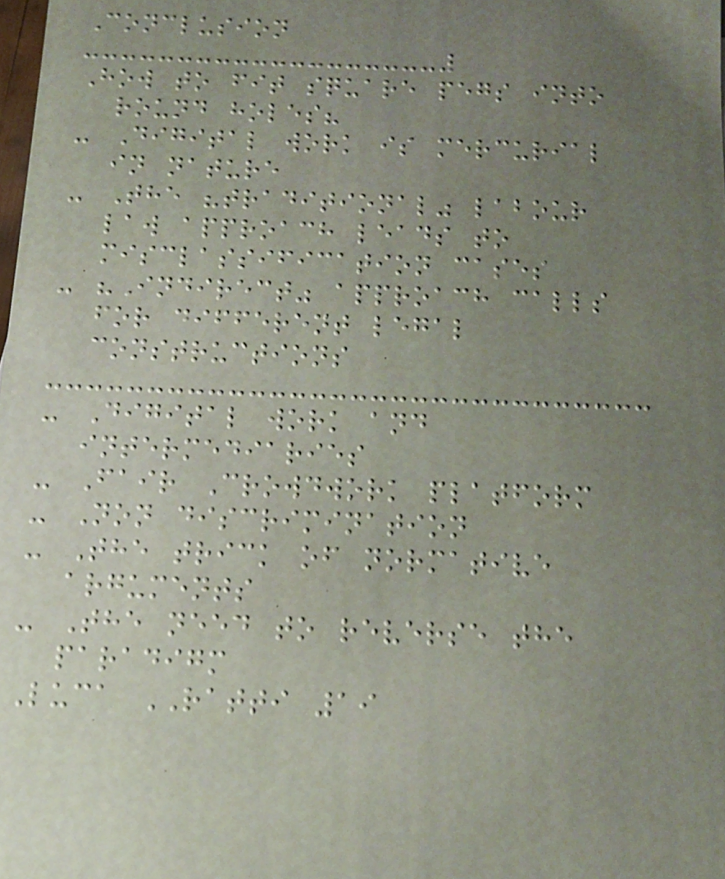Conclusion
How to fit square pegs into
round holes?
- Digital work is mercurial
in nature
- The "traditional" labour
law approach leads to
misclassification cases
- "Indirect" approach calls
for different legal
constructions
- Digital work and
intermediaries
- Fair Crowdwork platform
- Non discrimination
- The trick of normative
arguments
- The need to reverse the
paradigm
Luca RATTI 19
